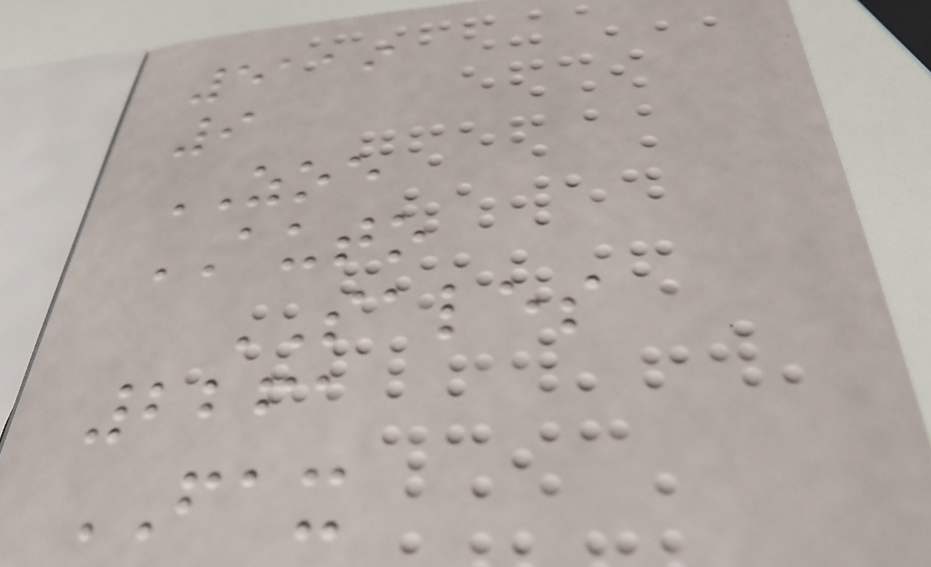5119
9
ZOE
AUTO
SALES
2261
FAX
